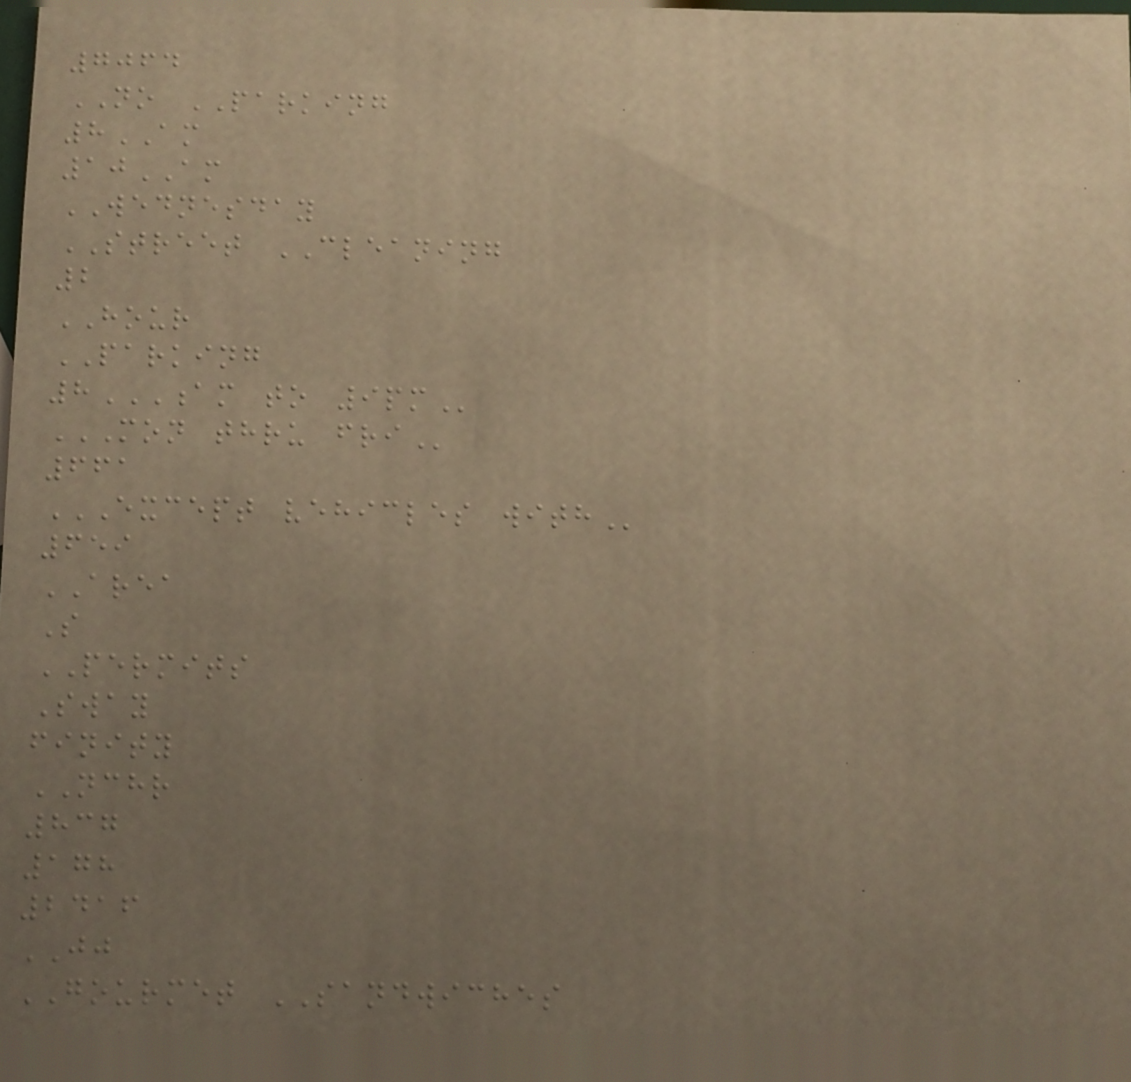7064
NO PARKING
8AM
10AM
WEDNESDAY
STREET CLEANING
2
HOUR
PARKING
8AM TO 9PM
MON THRU FRI
661
EXCEPT VEHICLES WITH
659
AREA
S
PERMITS
Sway
finity
NCHR
837
178
2416
JJ
GOURMET SANDWICHES
